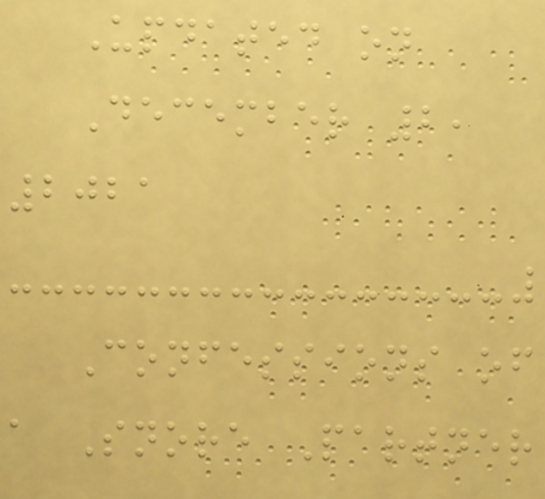Updated on
December 2,
2021
Confessions of
a Snore Partner
